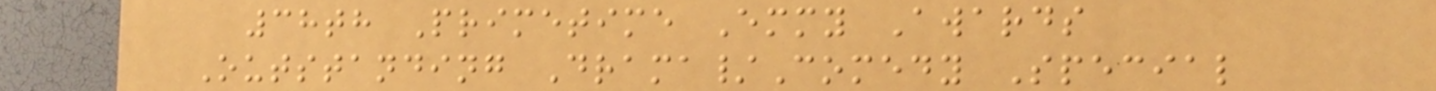38th Primetime Emmy Awards
Outstanding Drama/Comedy Special
